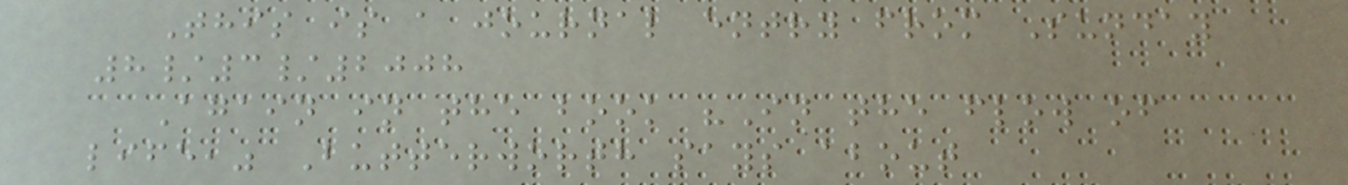This is a journal entry from Sunday
8/3/2008
Again in the book "In the flow of
life," Butterworth says about
